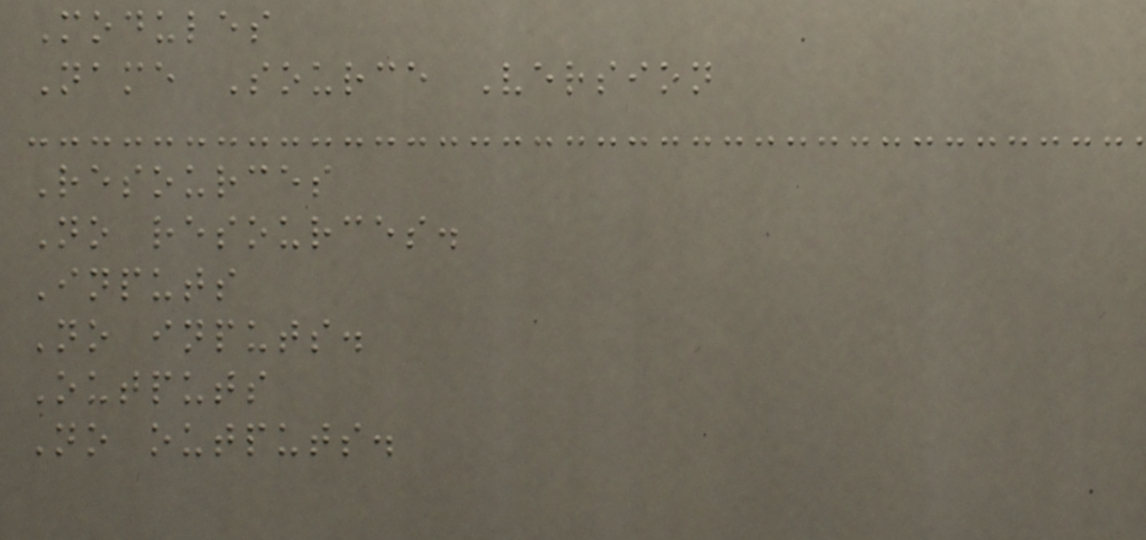Modules
Name Source Version
Resources
No resources.
Inputs
No inputs.
Outputs
No outputs.
